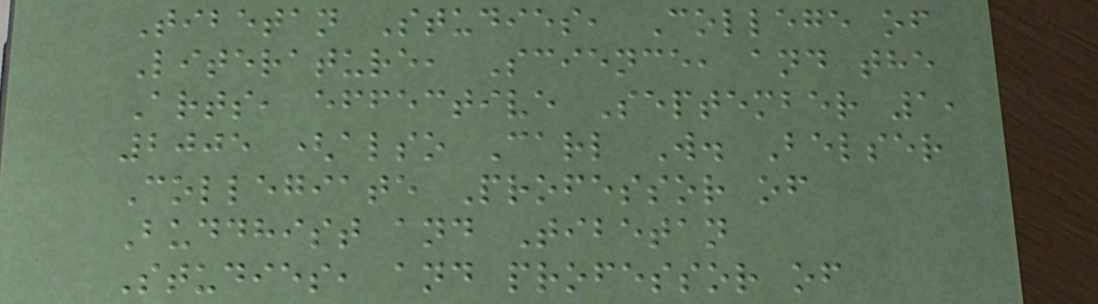Tibetan Studies, College of
Literature, Science, and the
Arts, effective September 1,
2005 (also Carl W. Belser
Collegiate Professor of
Buddhist and Tibetan
Studies, and professor of
